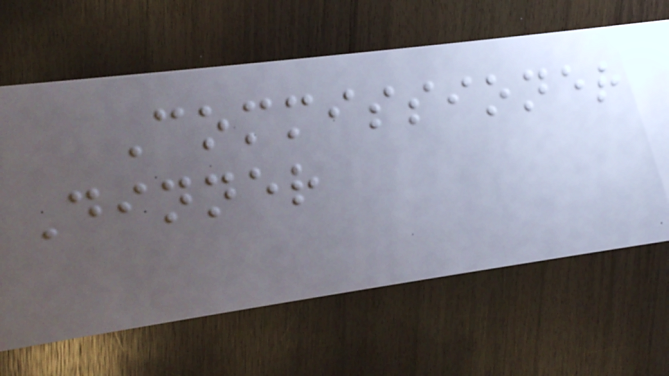Commissioner
Dinner
